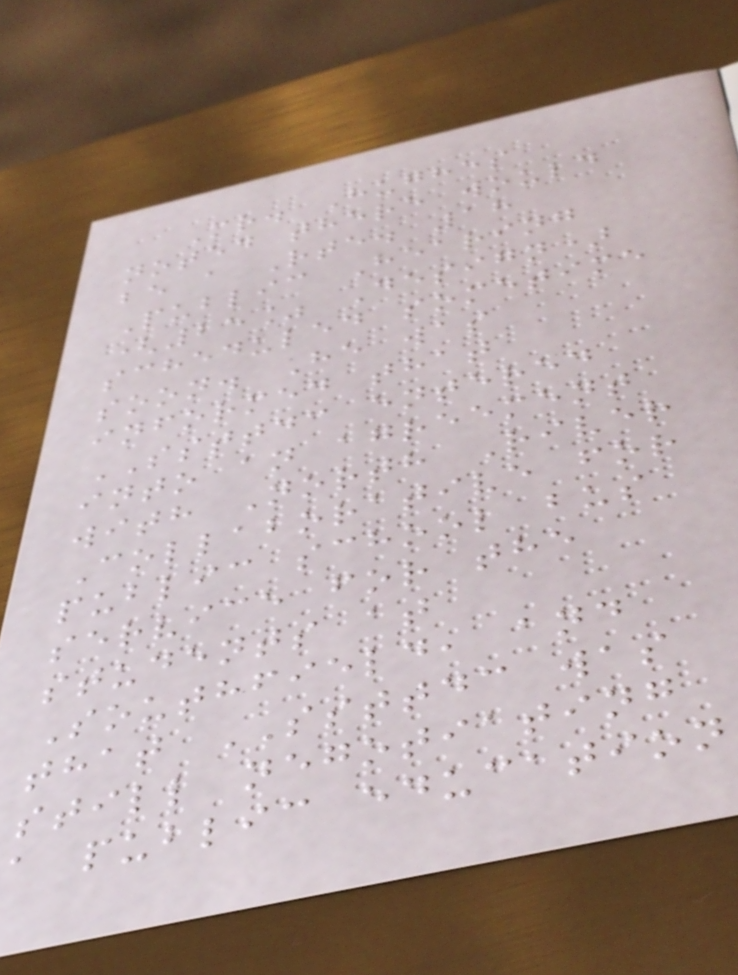Mr. Hughes
noted there would
be a Rte. 18
Public Hearing
(25% Design)
scheduled sometime
soon. He was
informed that
SSTTDC entered
into an agreement
with North River
Collaborative for
public school bus
service for the
students at
Southfield, and
that SSTTDC was
still negotiating
a public education
